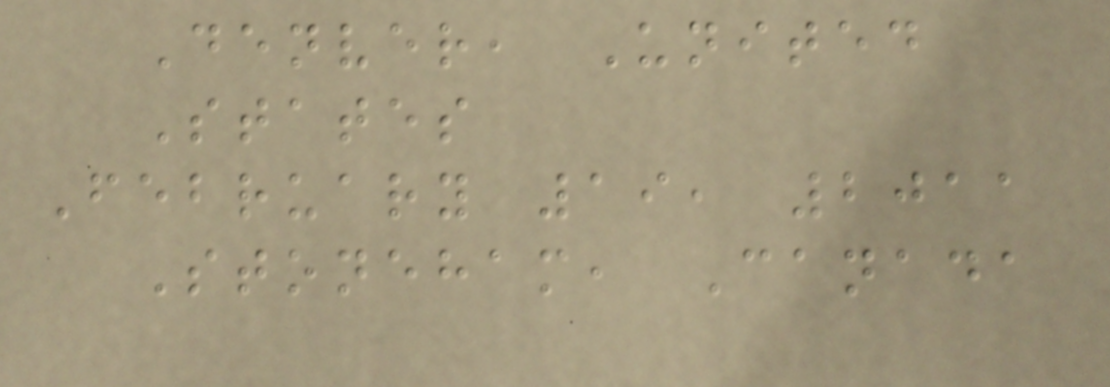Denver, United
States
February 19, 2011
Stoneham, Canada
